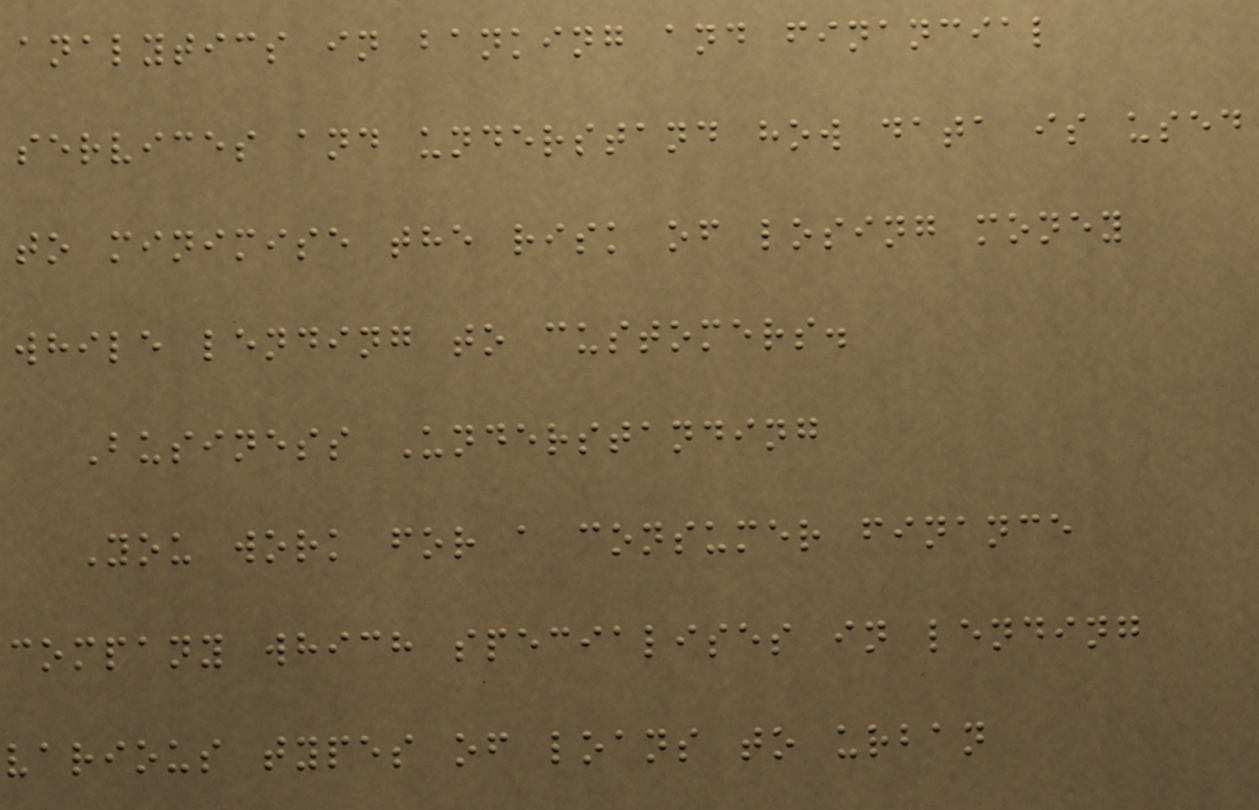analytics in banking and financial
services and understand how data is used
to minimise the risk of losing money
while lending to customers.
Business Understanding
You work for a consumer finance
company which specialises in lending
various types of loans to urban
